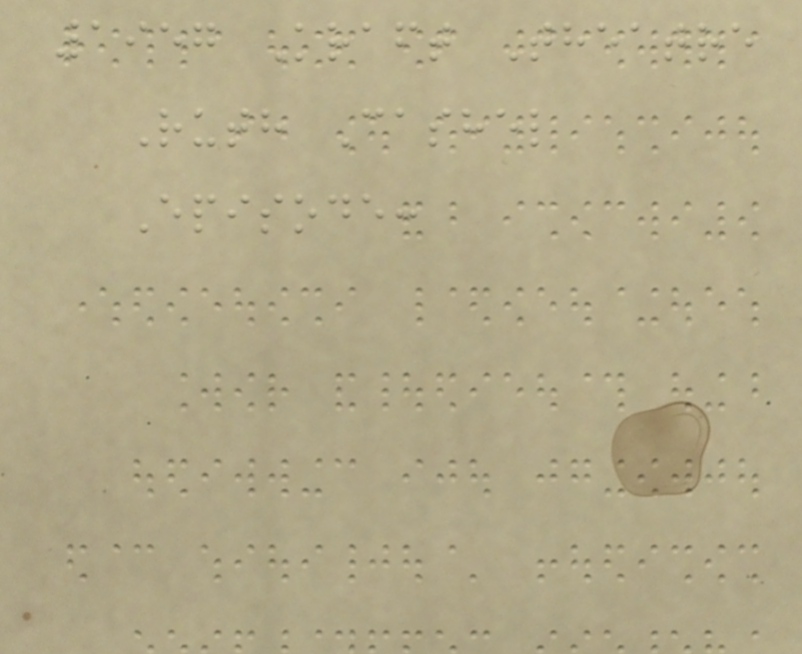1957 Kraft Theatre
Ruth Cashel
Episode:
